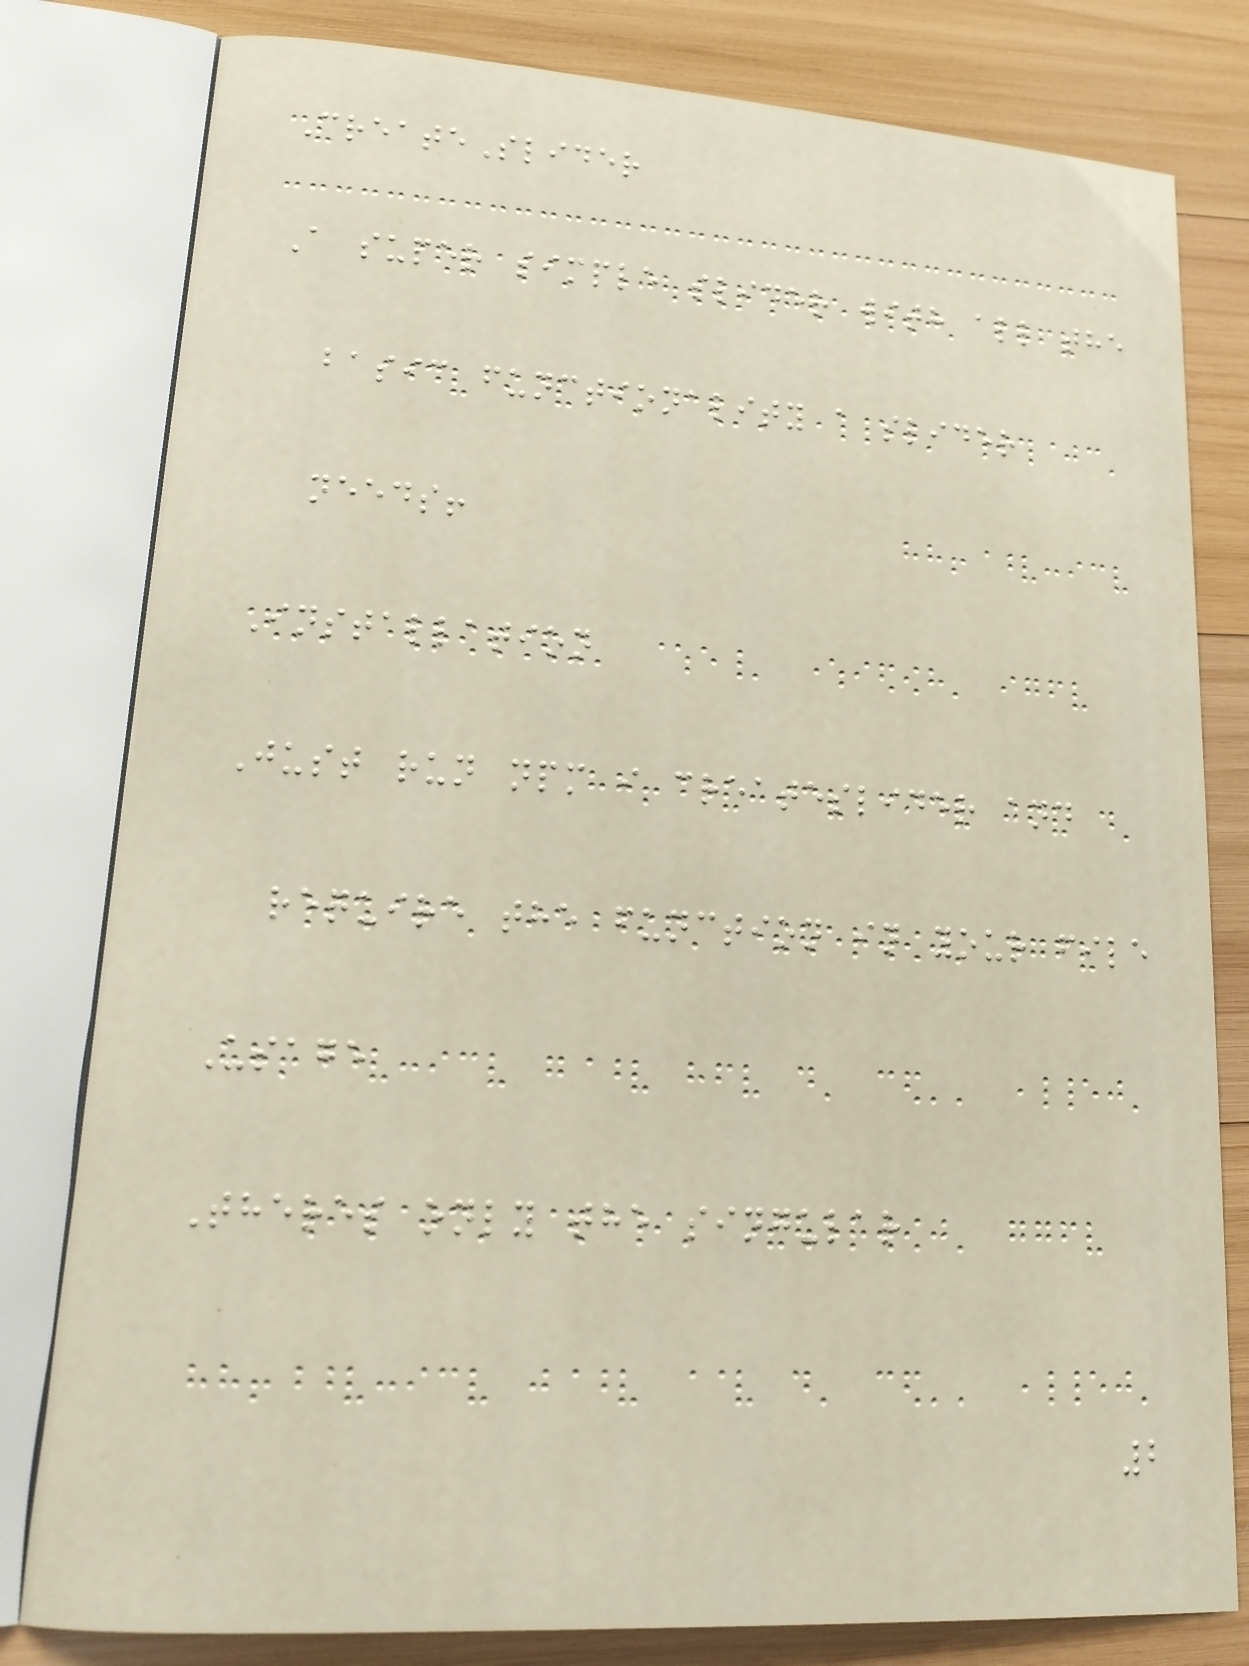CreateSlider
A super simple slider with all the
basic functionality a slider
needs!
Installation
Just run npm i createslider and
require the function in your file
Usage
Theres only the singular
2
